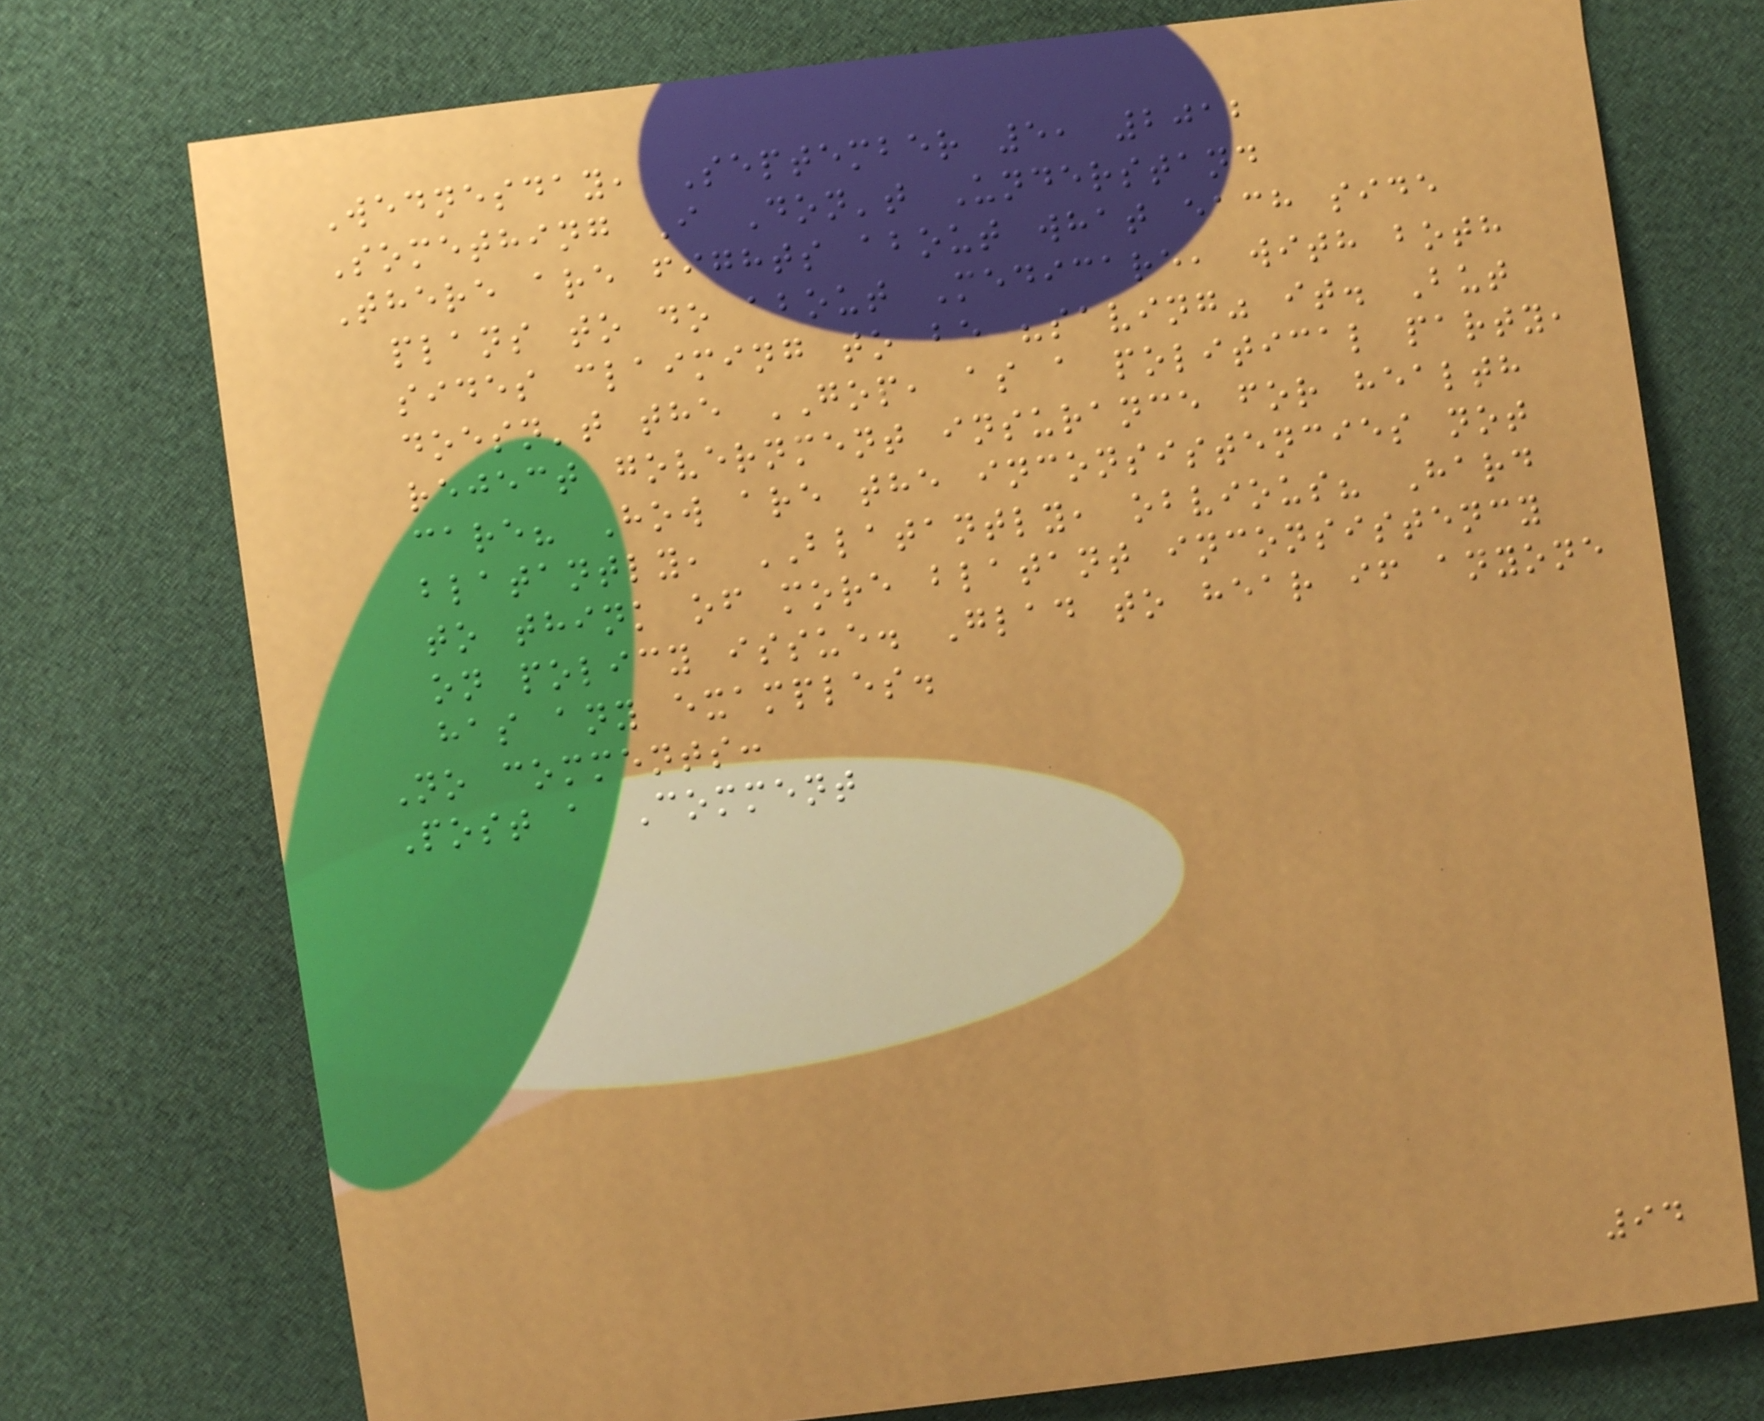Wednesday, September 5, 2012
Something I Don't Understand
There are fights about what each side
plans to do about Medicare, with both
sides claiming to be "saving" it. But
doesn't the GOP, as a political party,
reject government insurance for health
care? How are the inconsistencies not
blatantly, BLATANTLY, obvious? Hard
to think of more blatant inconsistency
on policy issue. Glad to hear if anyone
has any examples.
No comments:
Post a Comment
94
